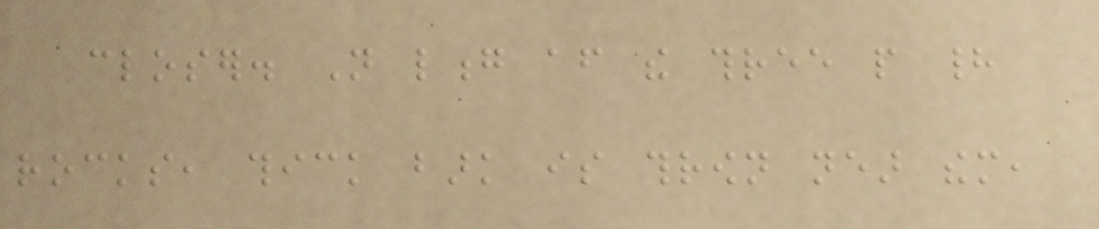closer. Not long after the three people had
rocks, thick bark is thrown near them,
